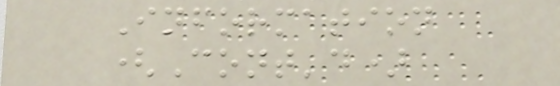Information
(Cont'd)
